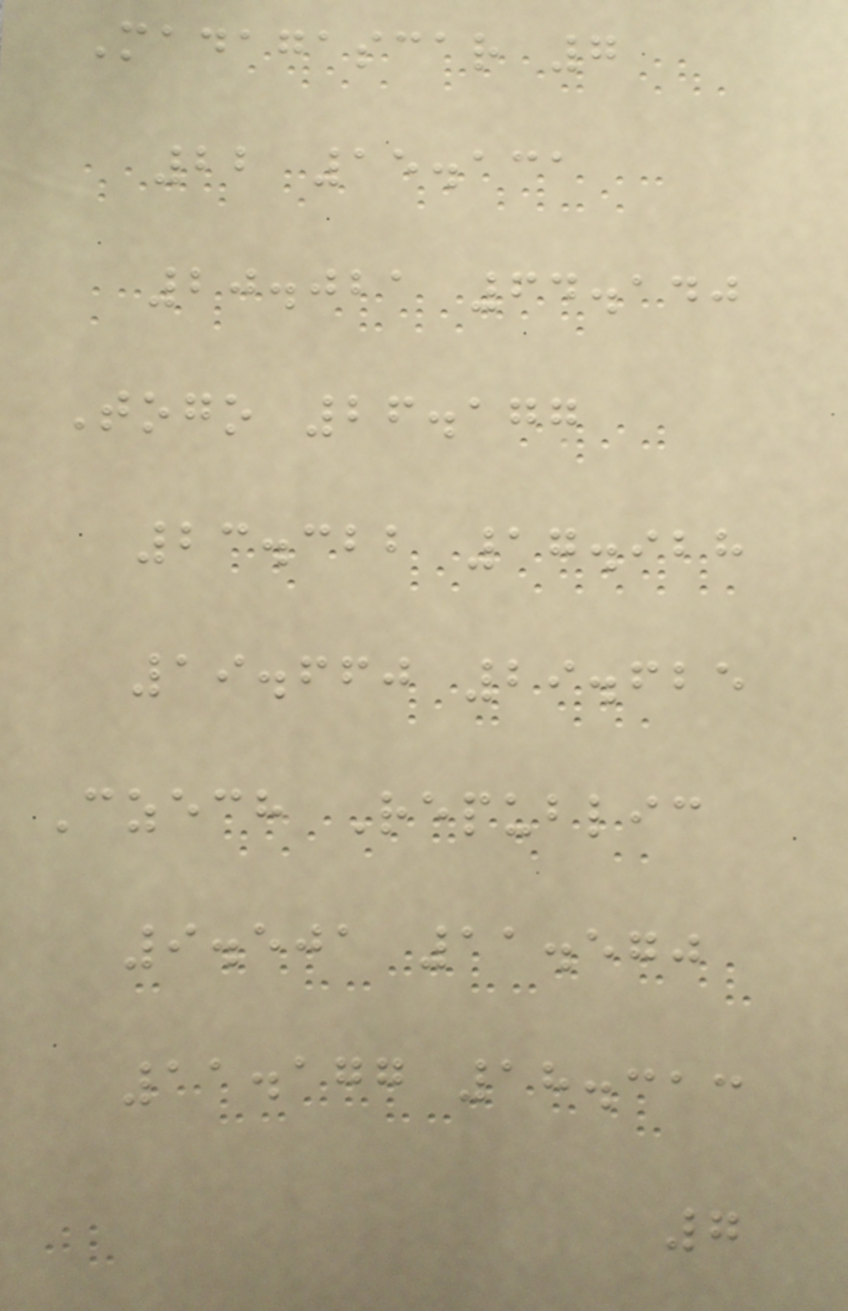Madagascar 7
22 15.131
20.021 64.140
Togo 26.177
23.322 17.928
19.660 29.625
Czech Republic
9.501 11.570
11.177 18.313
7
